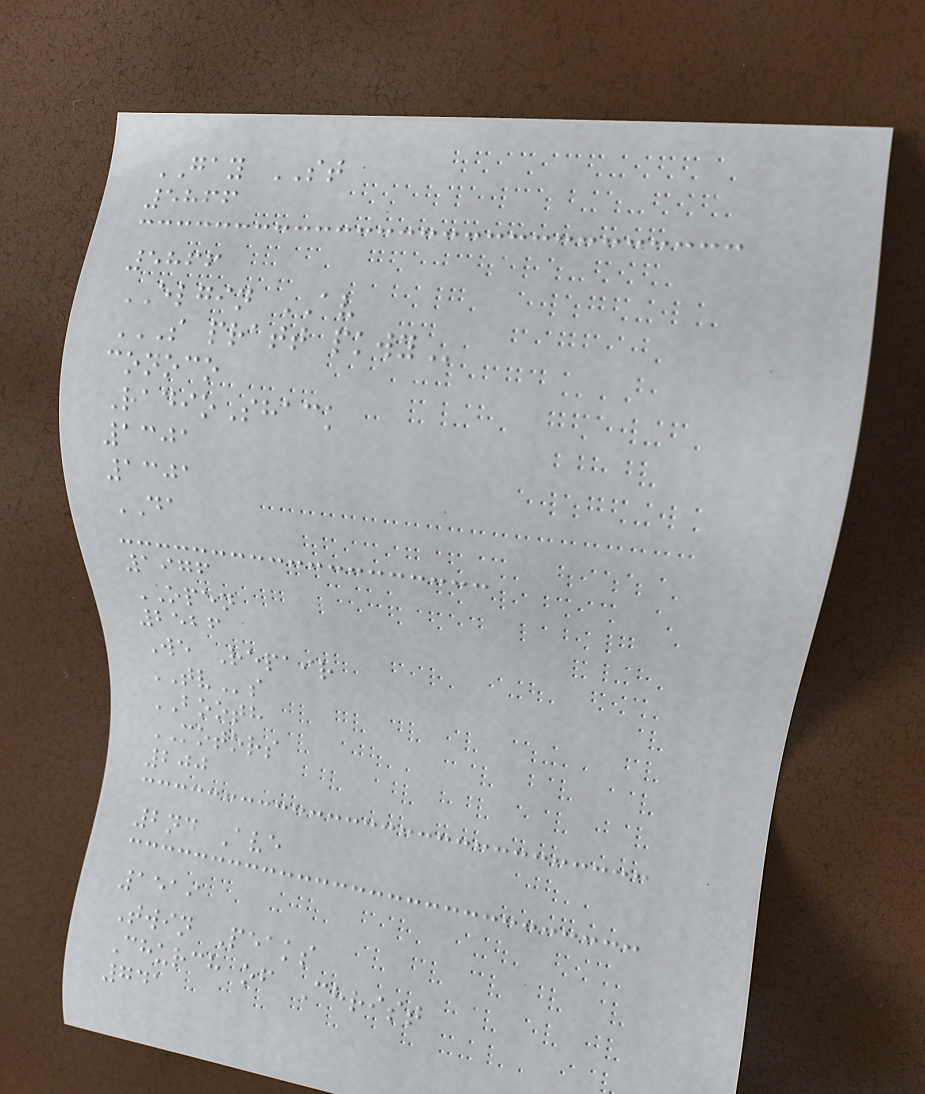GAY ST
5866
5866
ELGIN AV
S PRATT PKWY
conoco
RadioShack
1301
1301
DA
1976
OPEN
2526
We Repair
TVs
BOOTH
MOTORS
200
2nd Ave
1519
Twin Peaks
Church of Christ
741
